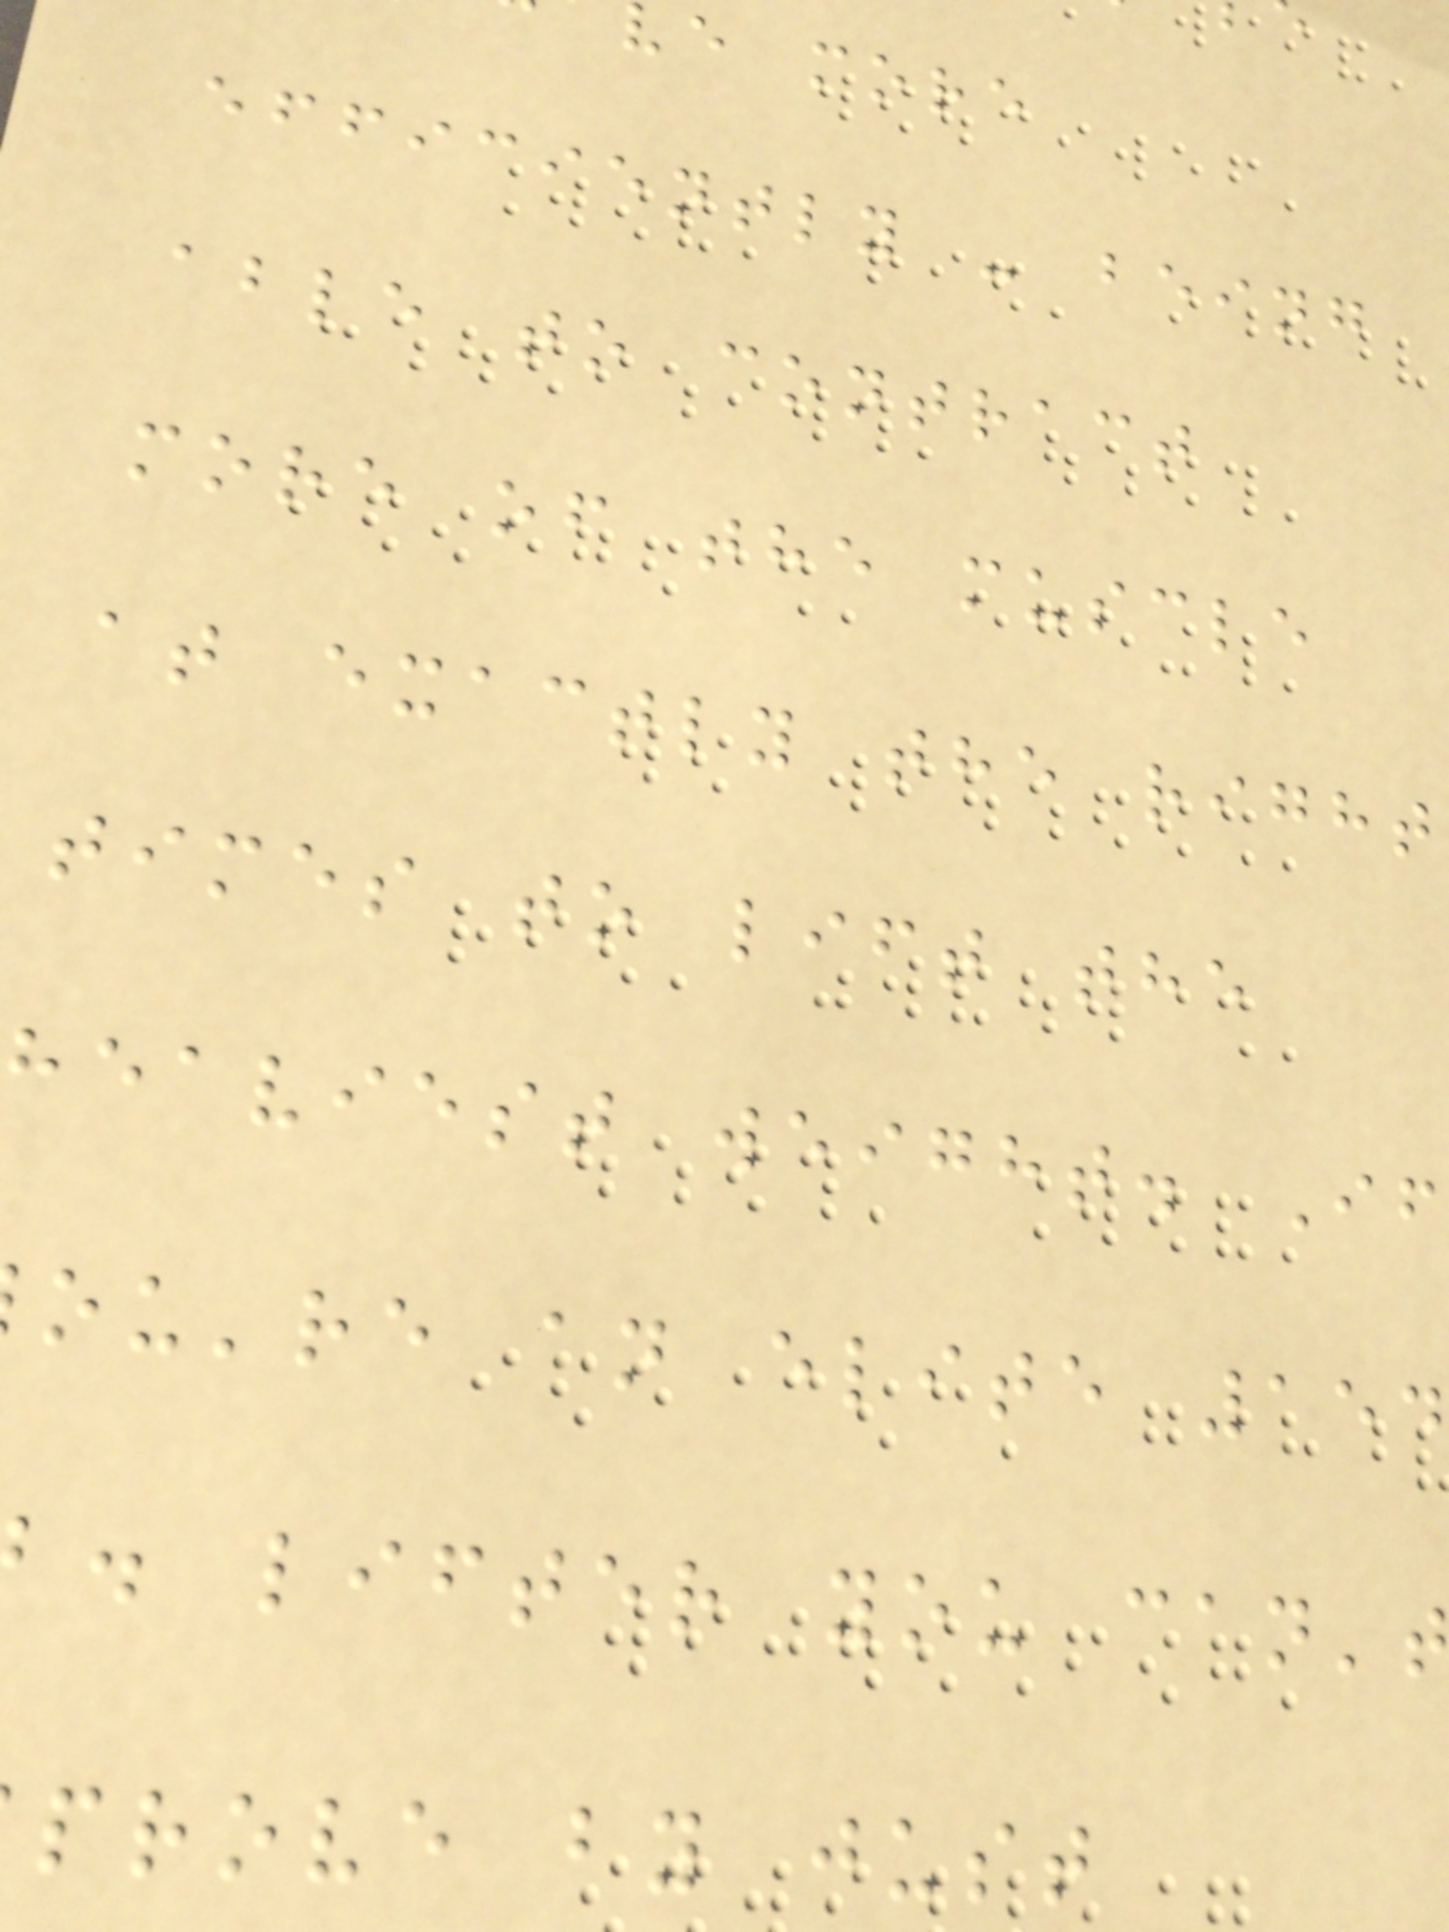e more
efficiently - being
able to contract
more of the muscle
at exactly the right
times to lift the
heaviest weight. If
ou're an elite 154
. lifter you can't
prove by just
